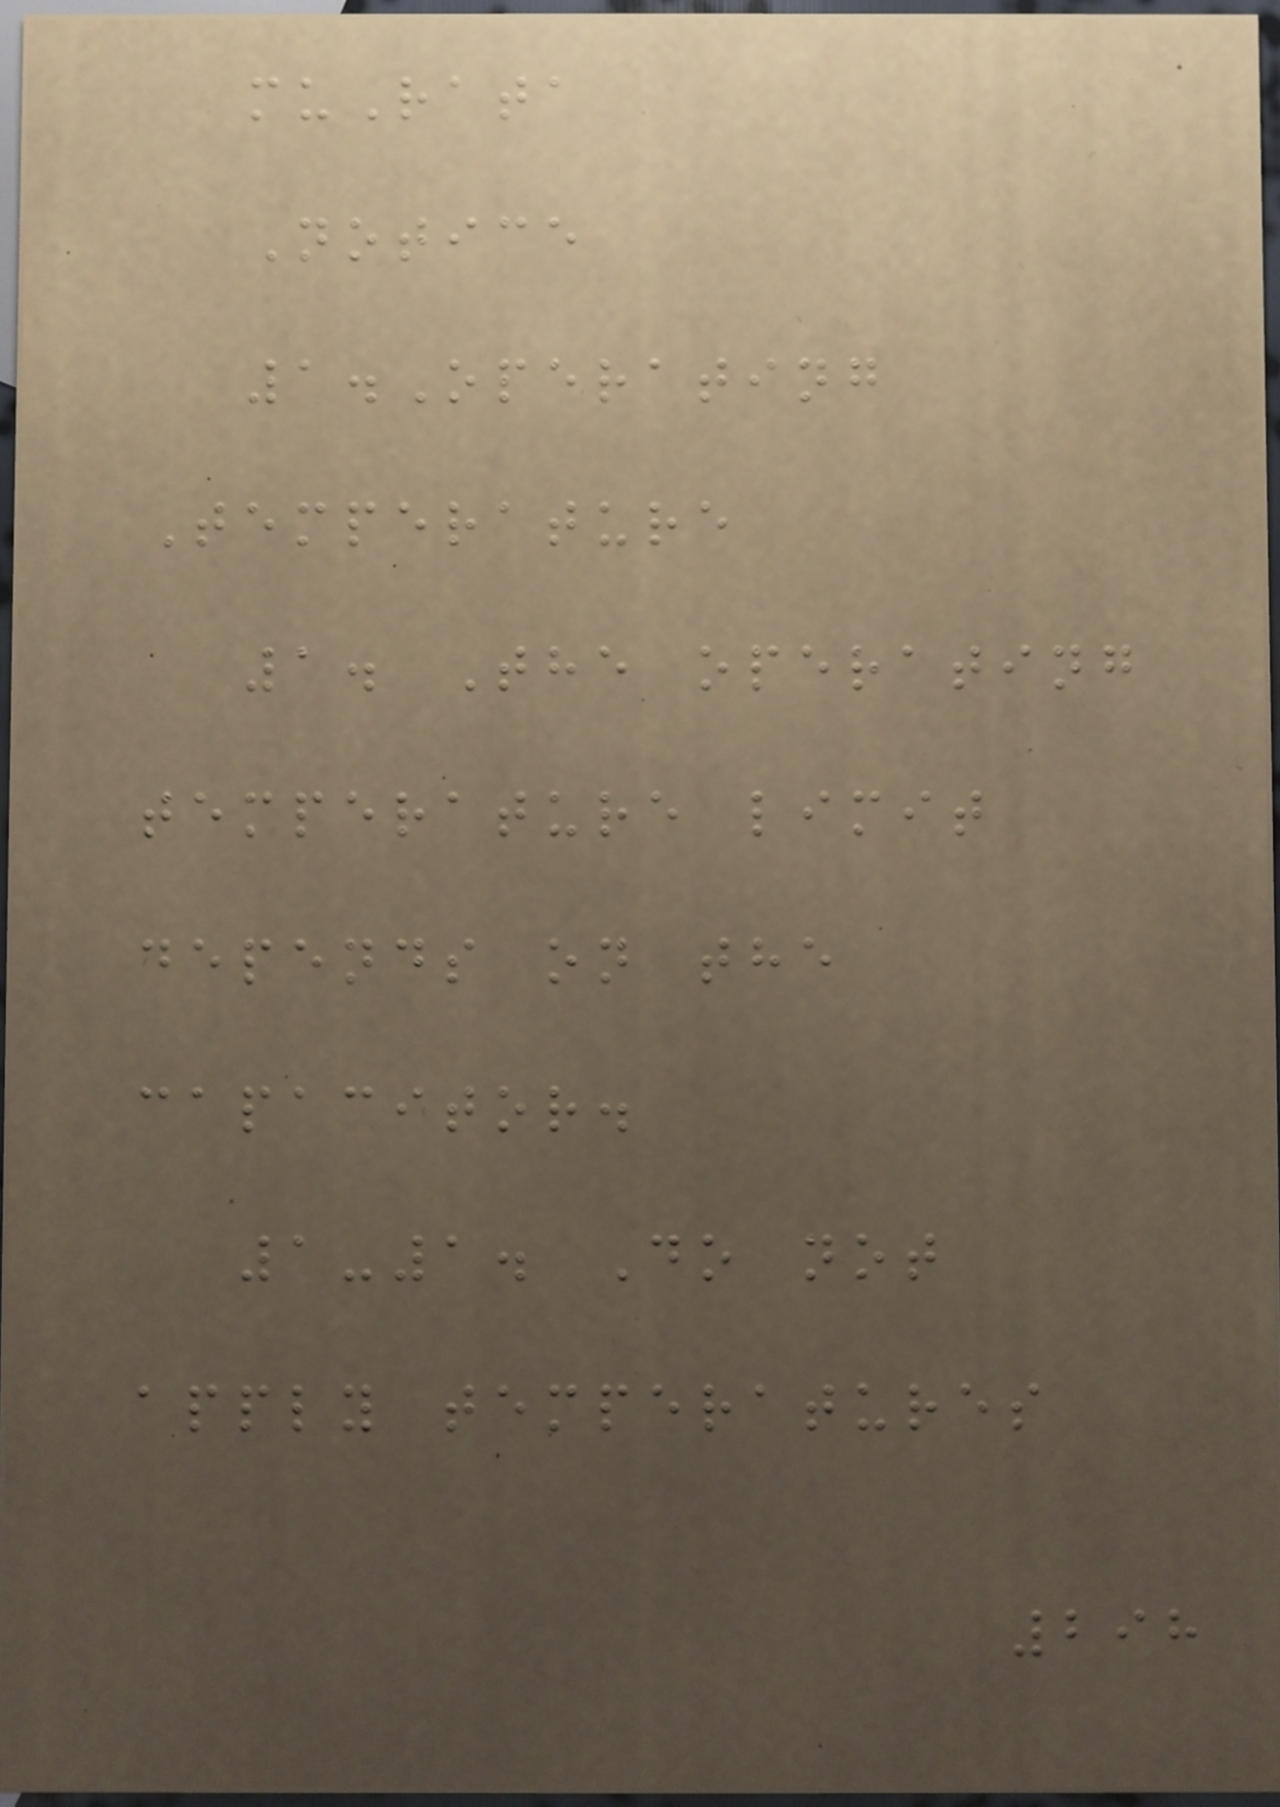muRata
Notice
1.Operating
Temperature
1. The operating
temperature limit
depends on the
capacitor.
1-1. Do not
apply temperatures
298
